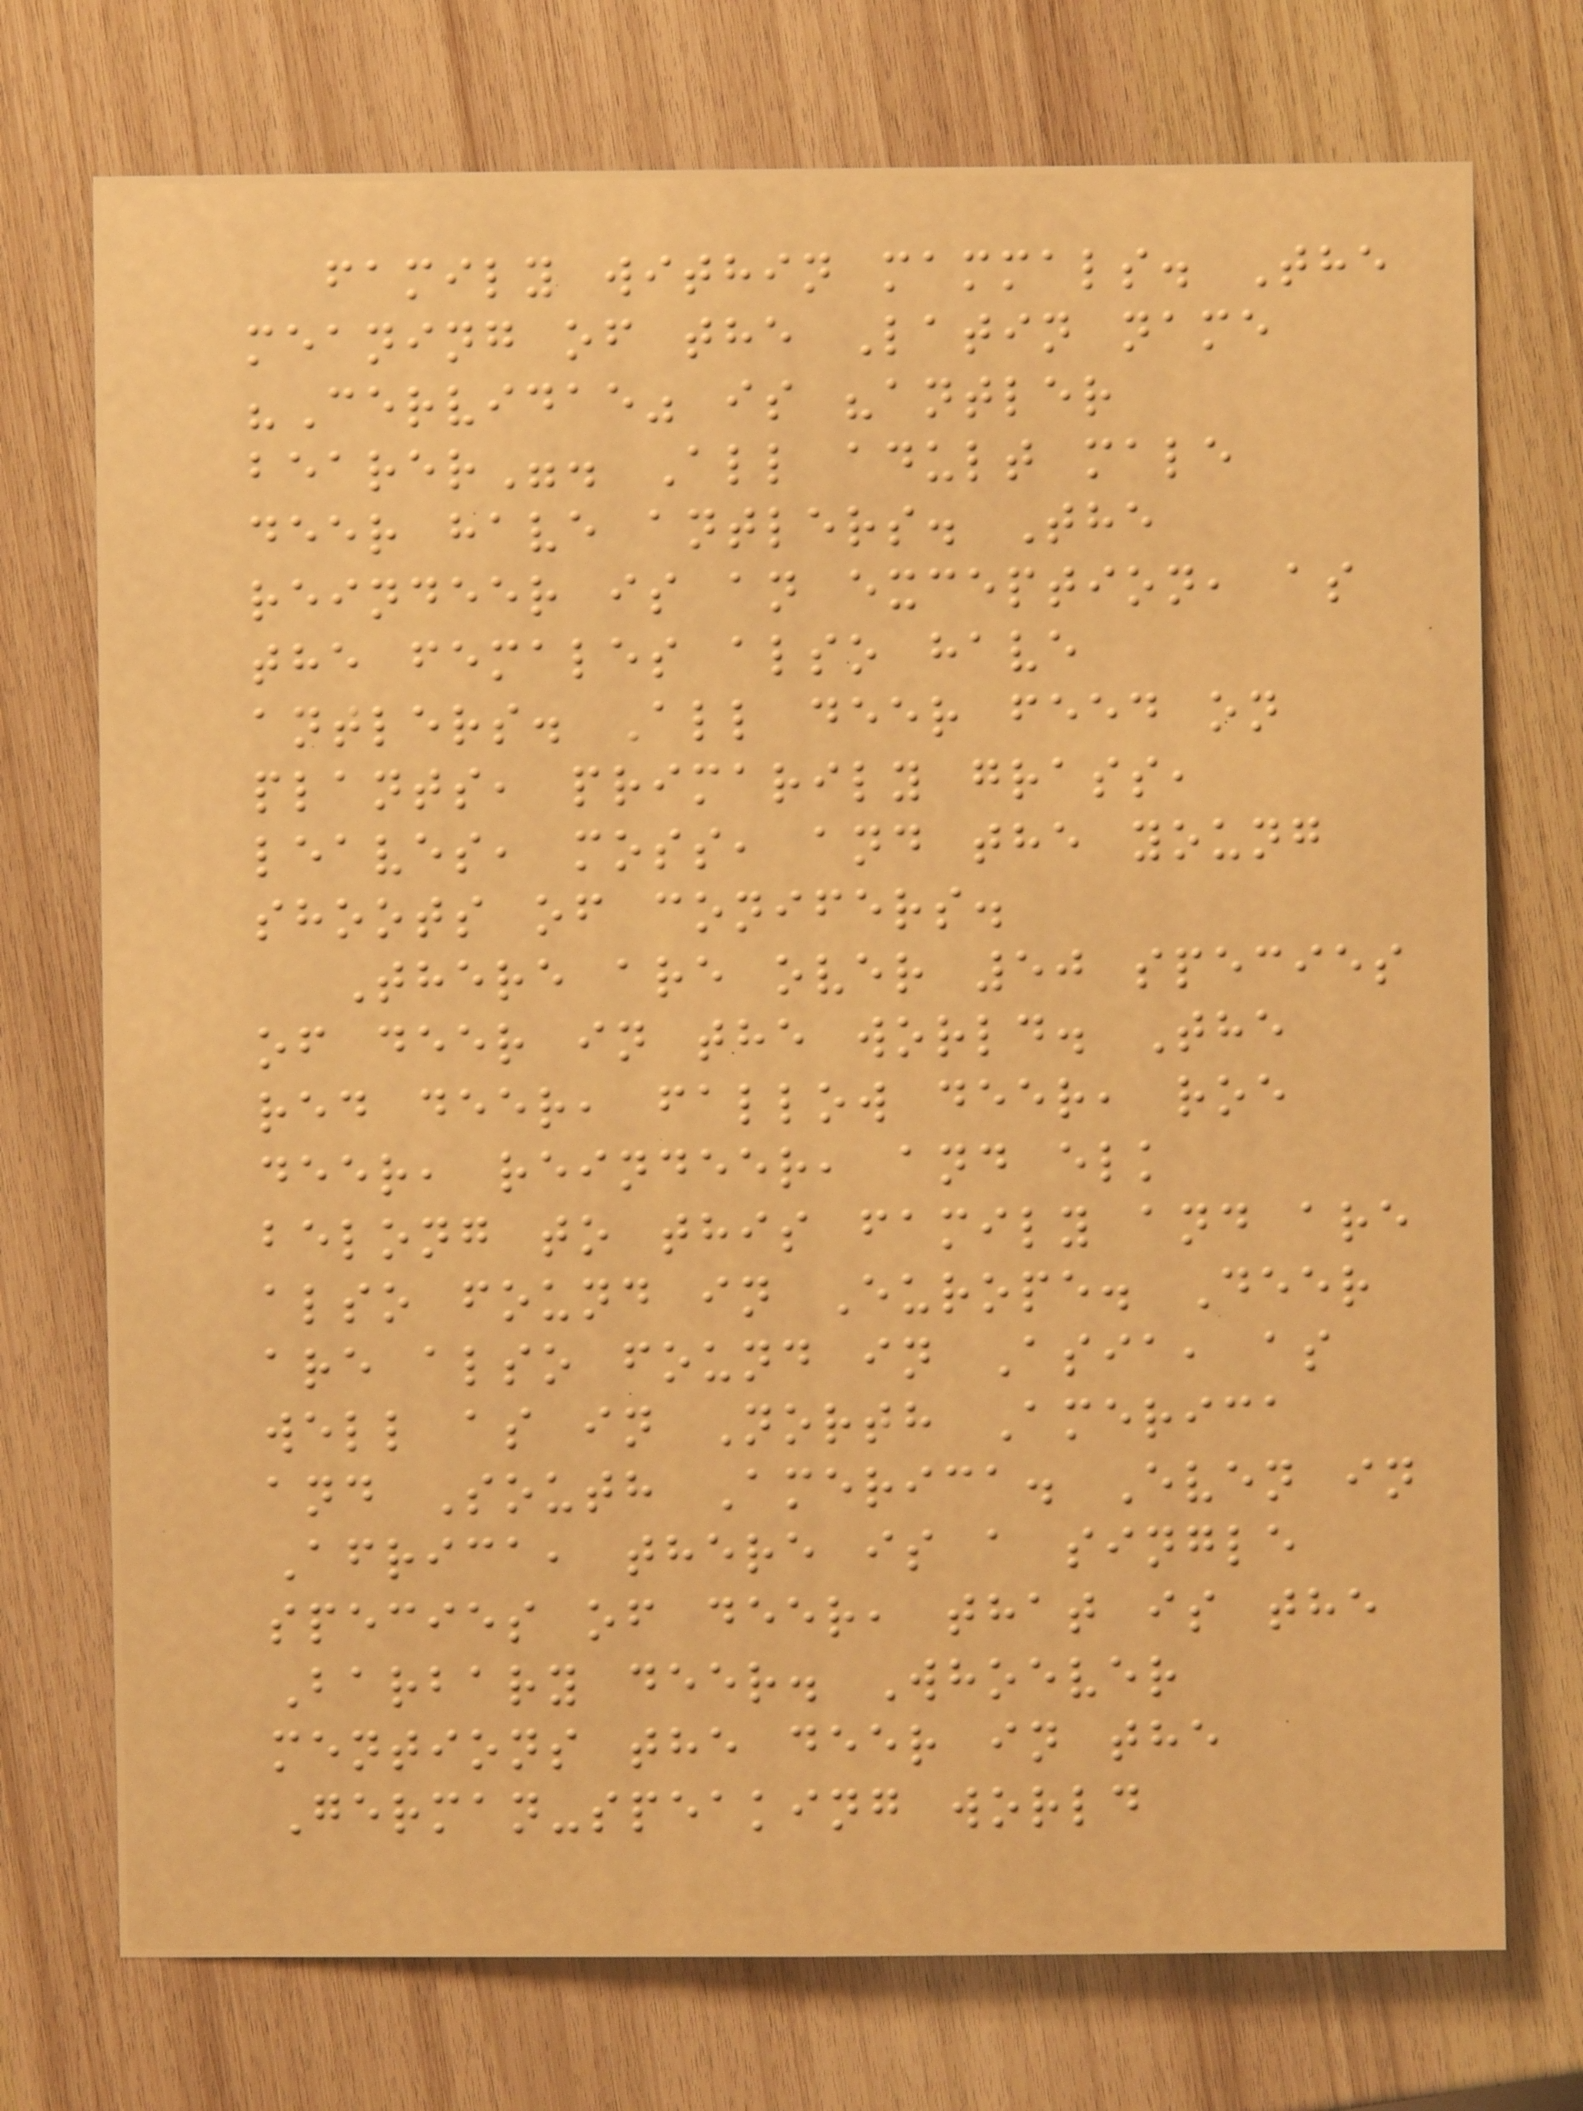family within mammals. The
meaning of the Latin name
"Cervidae" is "antler
bearer". All adult male
deer have antlers. The
reindeer is an exception, as
the females also have
antlers. All deer feed on
plants, primarily grass,
leaves, moss, and the young
shoots of conifers.
There are over 50 species
of deer in the world. The
red deer, fallow deer, roe
deer, reindeer, and elk
belong to this family and are
also found in Europe. Deer
are also found in Asia, as
well as in North America
and South America. Even in
Africa, there is a single
species of deer, that is the
Barbary deer. Whoever
mentions the deer in the
German-speaking world
